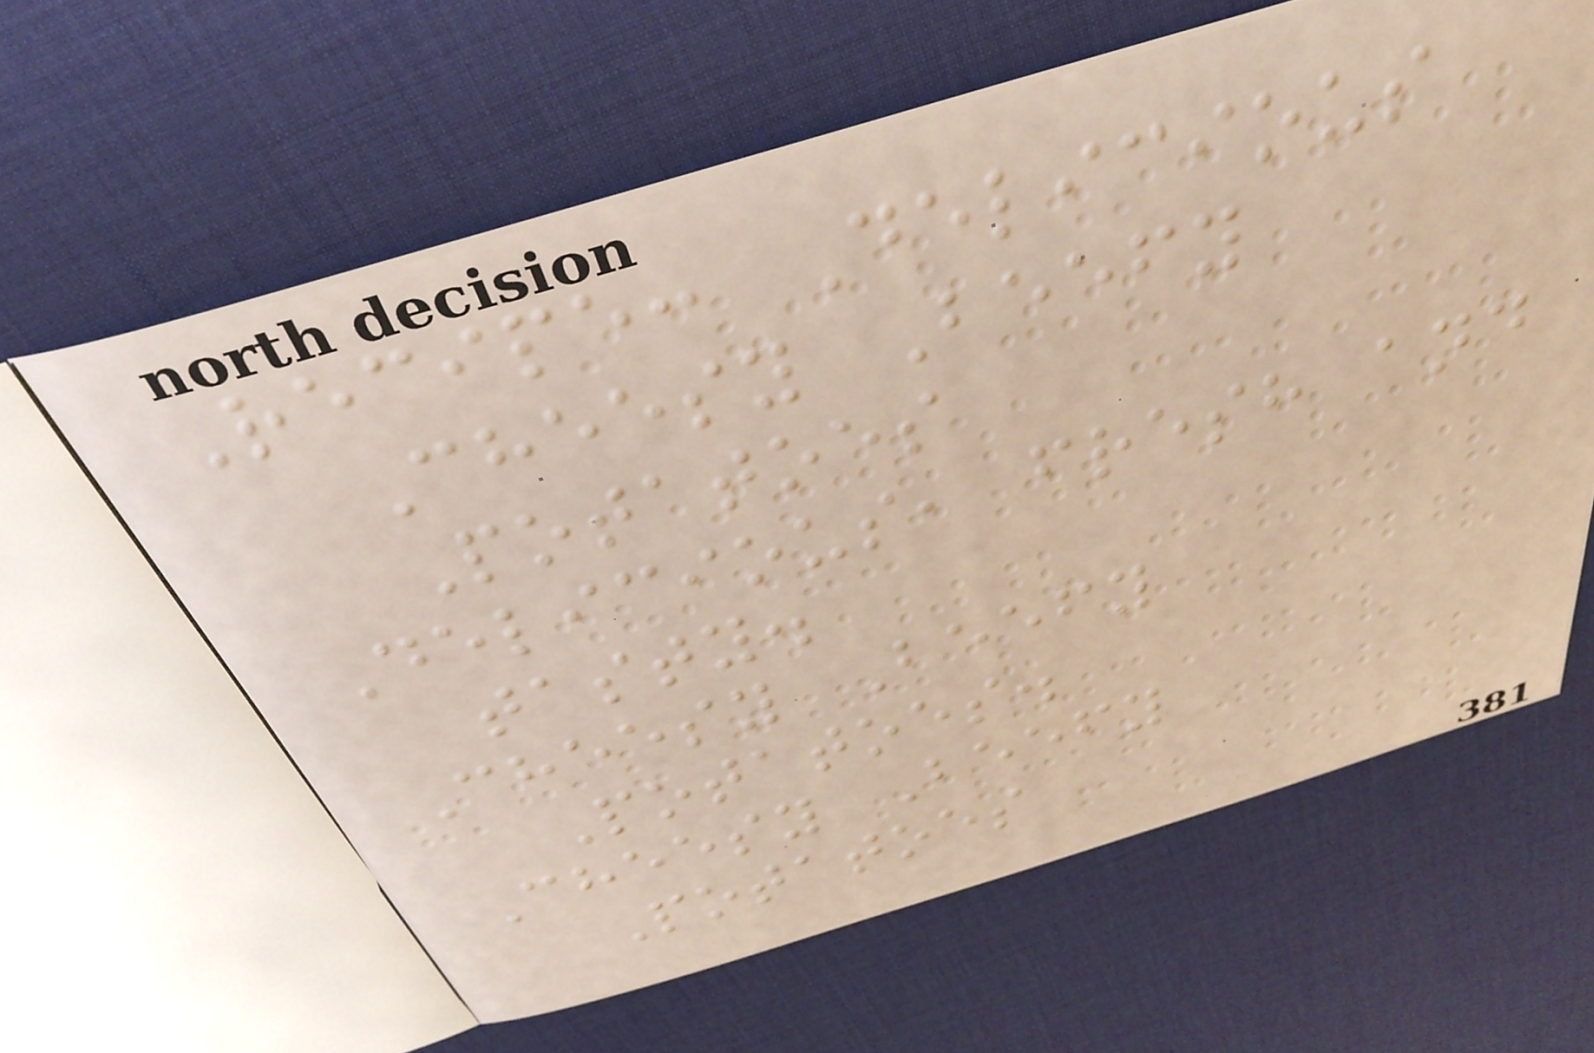Recipe: Delicious
Cheesy Beefy
Potatoes
Delicious, fresh and
tasty.
Cheesy Beefy
Potatoes.
Cheesy Beefy
Potatoes
